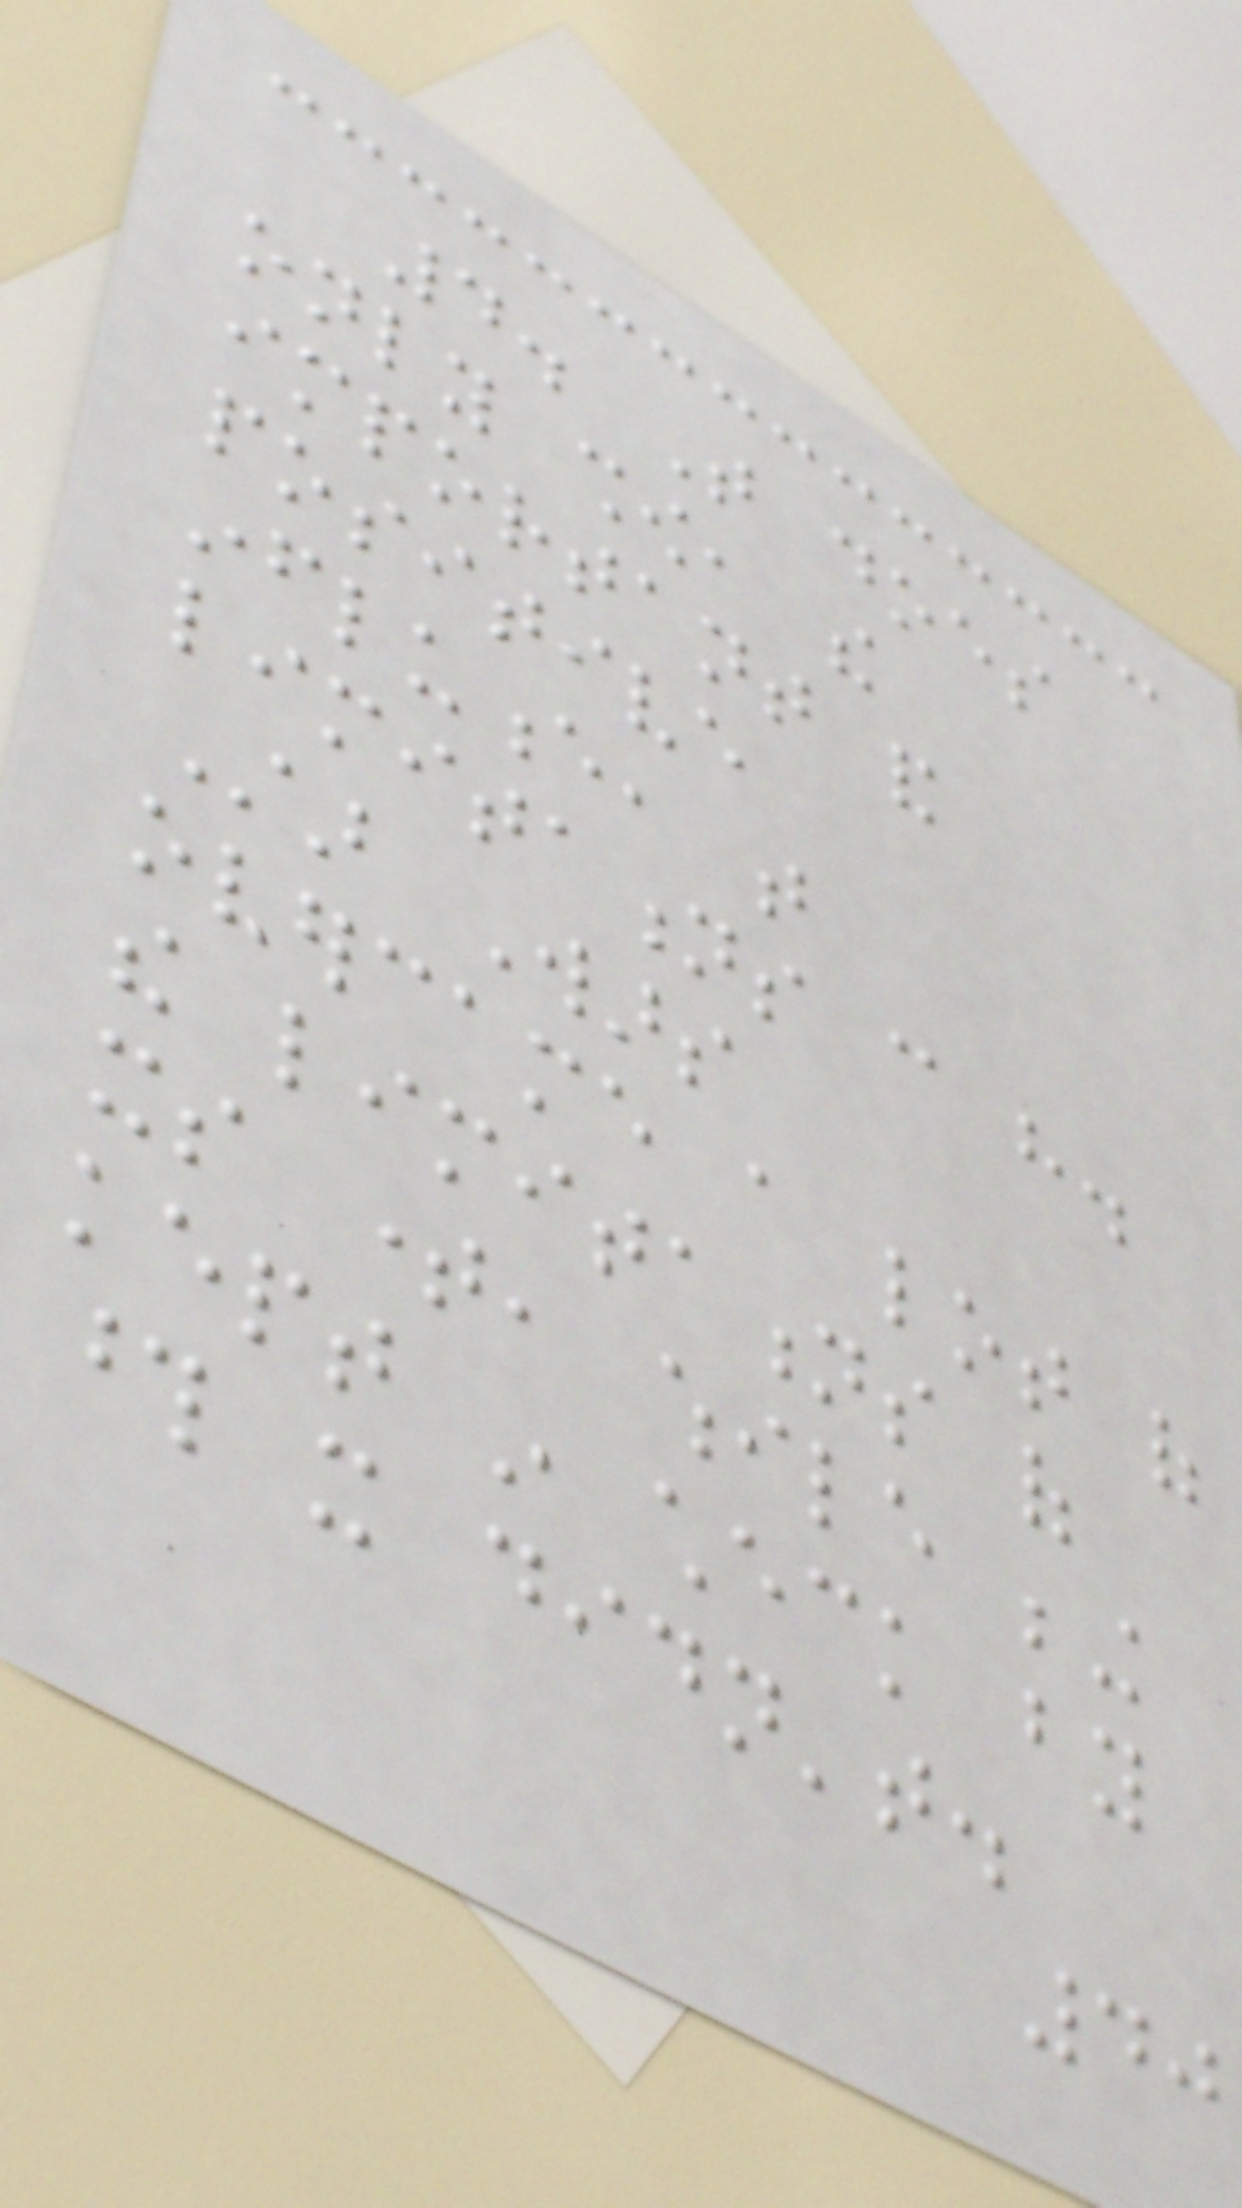4. That does
only show, the
important and
positive
influence, that
limitations can have.
Star Wars
overcame a lot of
the limitations of
its time, while being
kept in check by
those it didn't.
40
